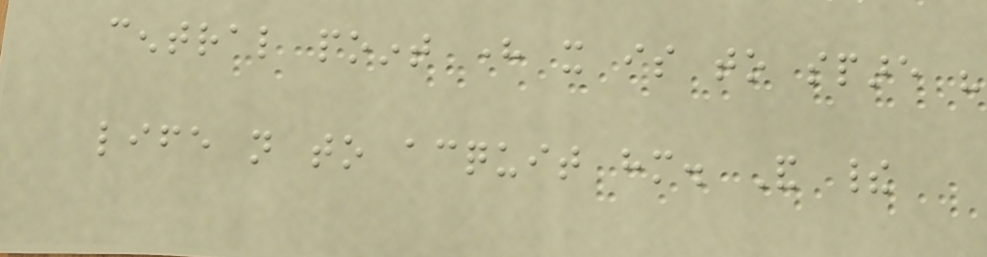central point here it is to spare his
life not to acquit him. And their
